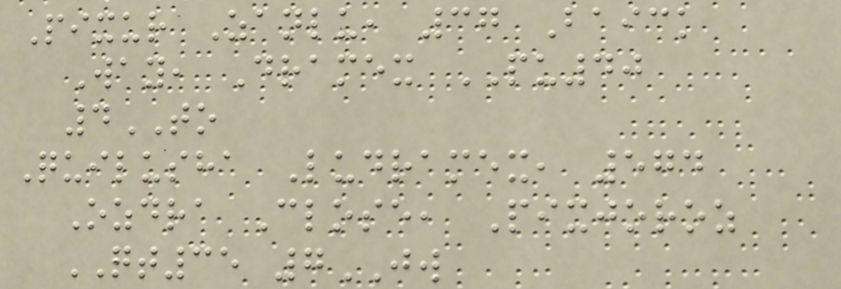Pixur Zanlu, 37 Baick
Way, Dramex PU40
4TO
Quilusha Ludramex, 574
Ozdra Close, Pixjoroz
QT35 7JW
